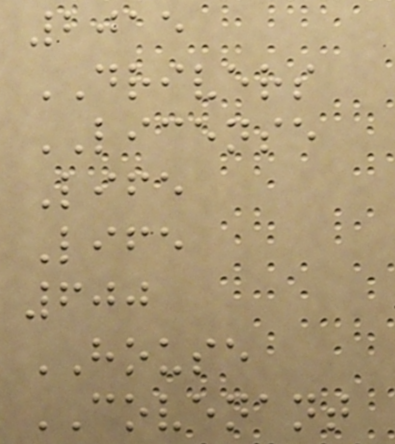2015
DRIVERS
LICENSE
Life
Life
600
HOUSE
COVENANT
